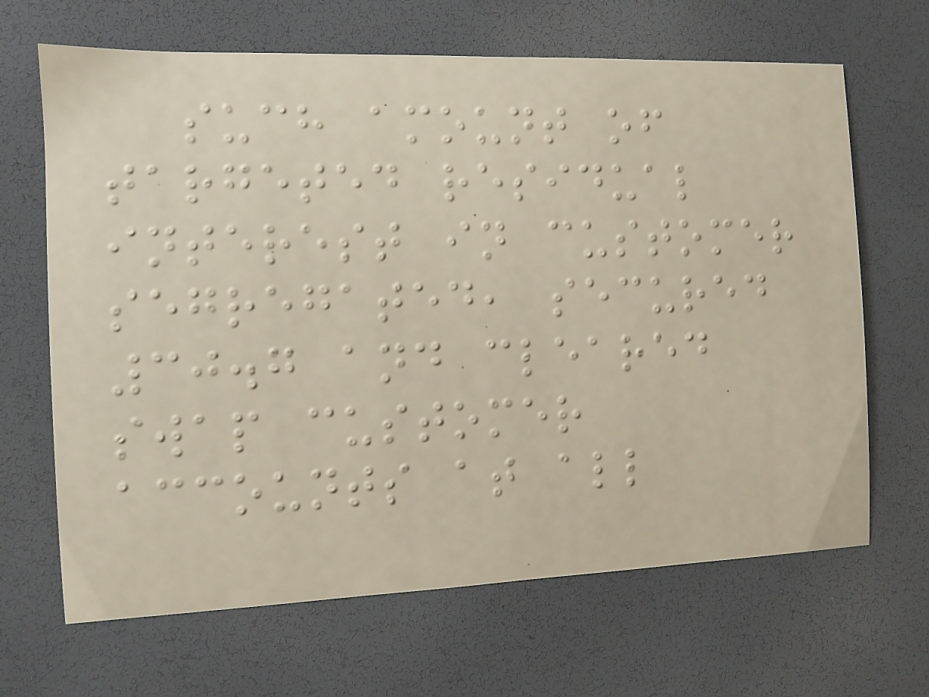such amount of
targeted residual
interest in customer
segregated, secured
30.7 and cleared
swap customer
accounts at all
